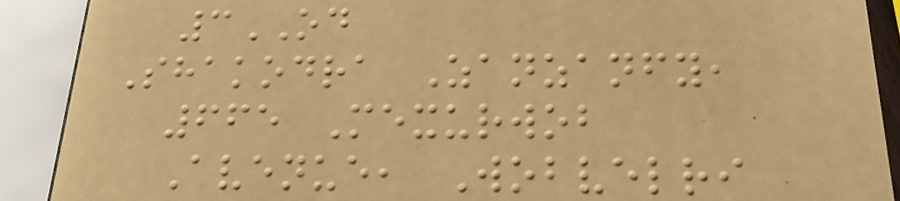3OD
Shakodra Zanzanfy,
665 Mexurwob
Avenue, Wobvelri
